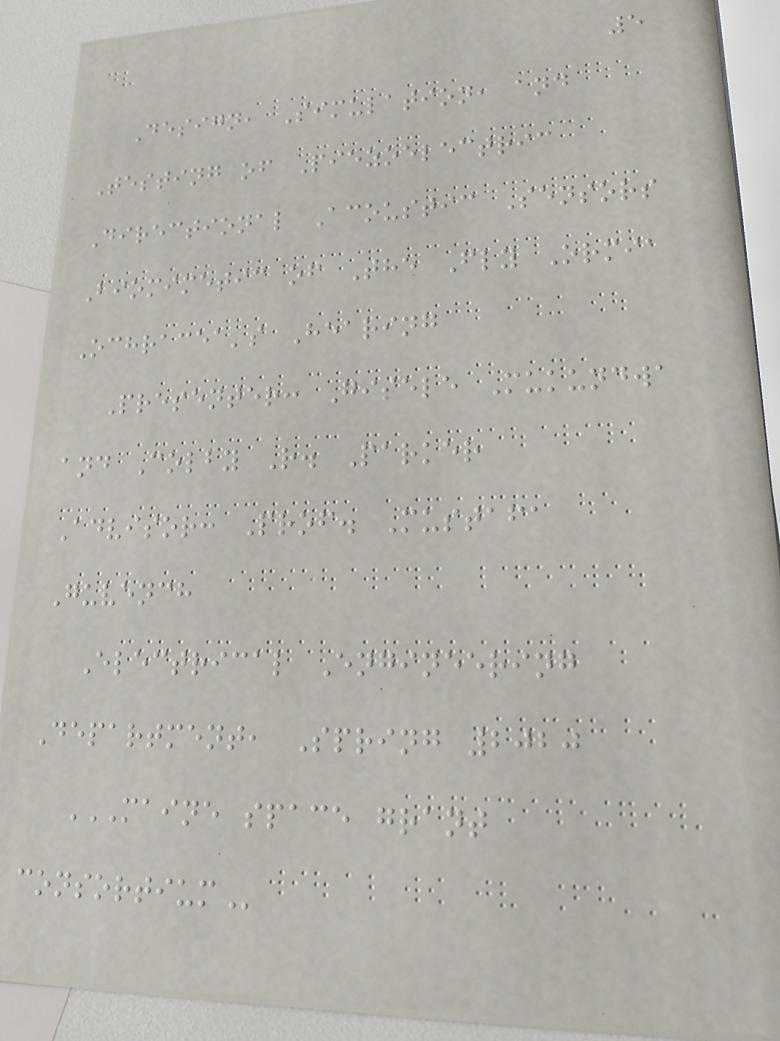5
Design, Simulation, and
Testing of Piezoelectric
Directional Acoustic Sensors
Biomimetic of The Fly Ormia
Ochracea's Hearing
Presenter: Gisele Mukundwa
and Colby R. Parker
Advisor: Prof. Mustafa
Guvench
Electrical Engineering
Department, Spring 2020
MAINE SPACE GRANT
CONSORTIUM
